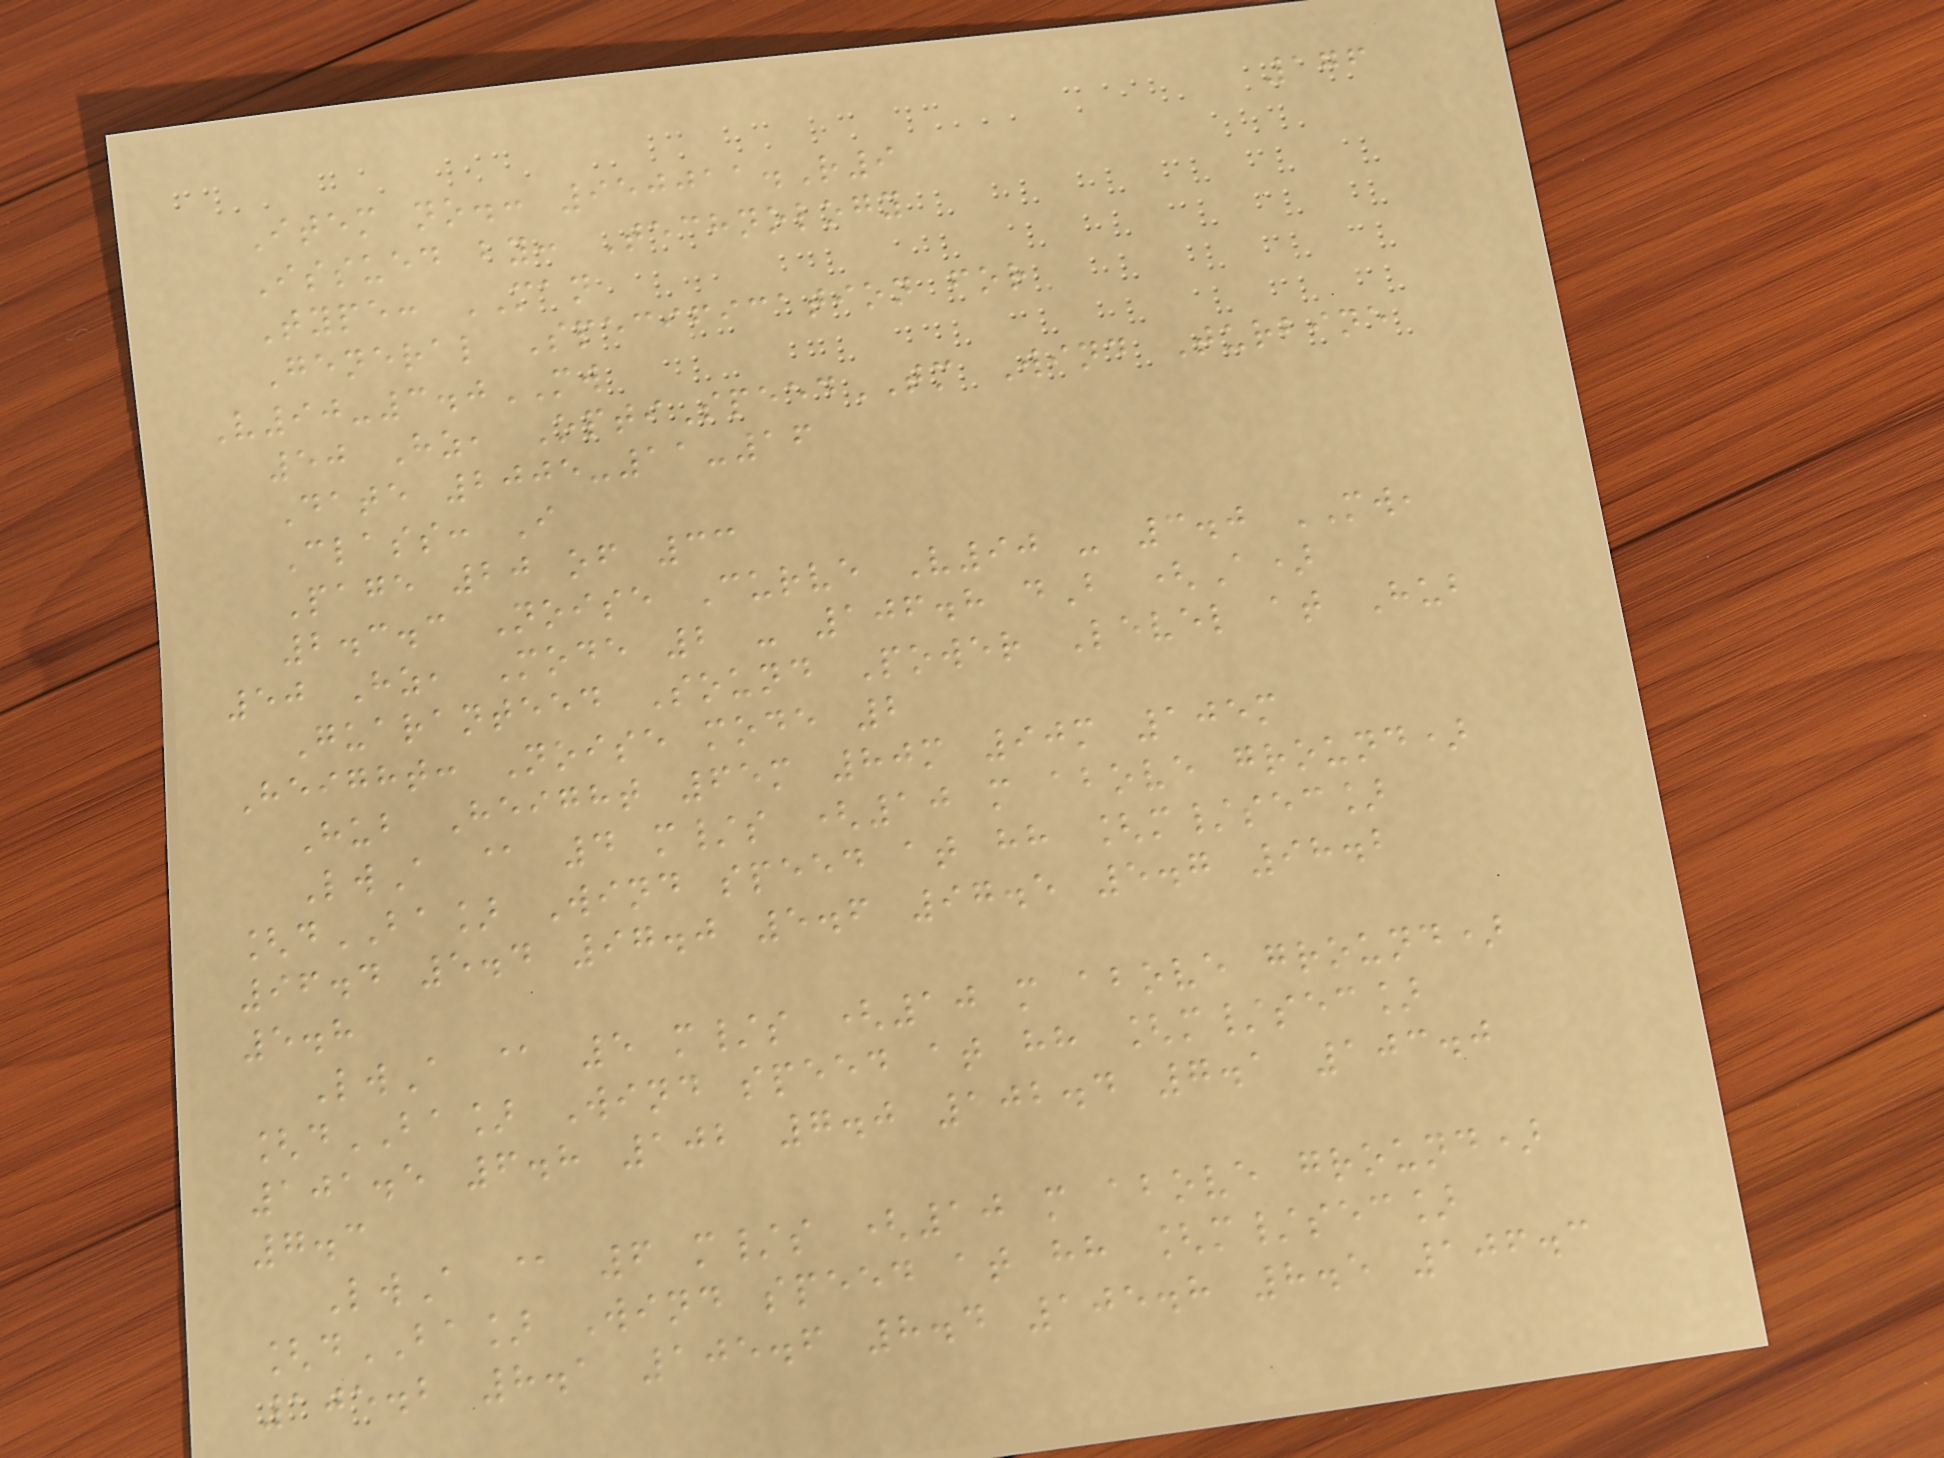176
Item no.: 950011.R9
Issued by: Technology
Type: MAN
General Specification for
V90-3.0MW
50 Hz, OptiSpeedTM Wind Turbine
Date 2005-11-16
Class: I
Page 20 of 33
2.3.3 Noise Curve V90 - 3.0 MW,
50 Hz, Mode 2 - 106.8 dB (A)
Guaranteed Sound Power Level at Hub
Height: Noise mode 2
Hub Height 65m 80m 90m 105m
LwA @ 4 m/s (10 m above ground)
[dBA] Wind speed at hh [m/sec]
96.4 5.4 97.0 5.6 97.5 5.7 98.2
5.8
LwA @ 5 m/s (10 m above ground)
[dBA] Wind speed at hh [m/sec]
101.5 6.8 102 7.0 102.4 7.1 103.0
7.3
LwA @ 6 m/s (10 m above ground)
[dBA] Wind speed at hh [m/sec]
105.2 8.1 105.6 8.4 105.8 8.5 106.3
